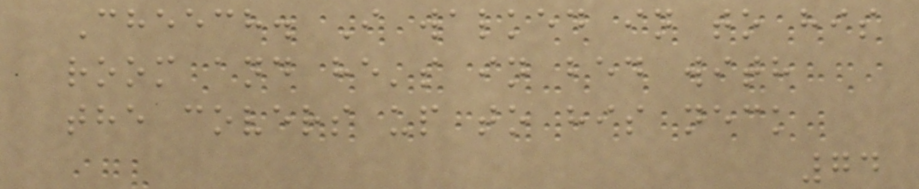Cheech. I walked in to his
room and he's in bed with
the covers up to his neck
74
